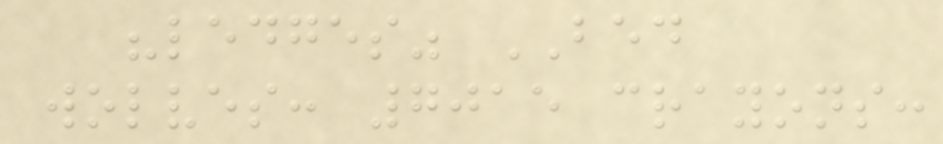"ledges" BED
wolves: 7015 crayons:
